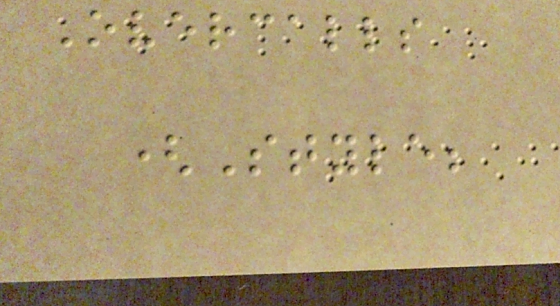Overcalls
(Style;
